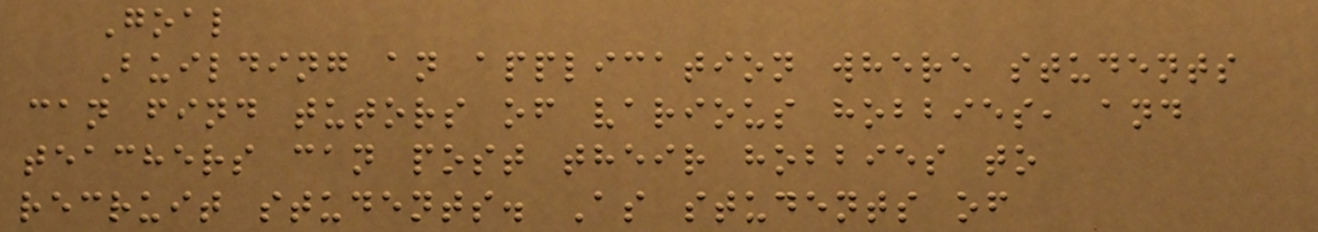Goal
Building an application where students
can find tutors of various hobbies, and
teachers can post their hobbies to
recruit students. As students of
